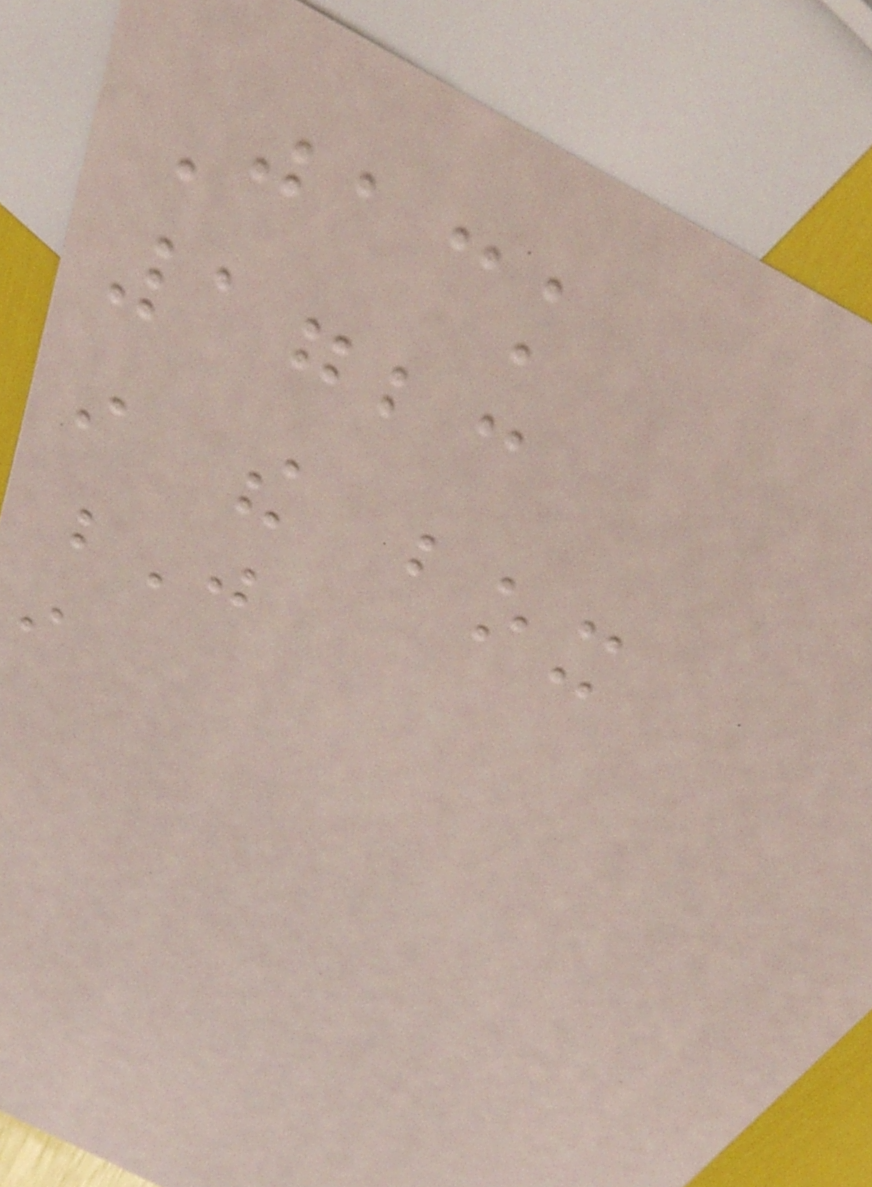Jack
1723
in the box
J
in
